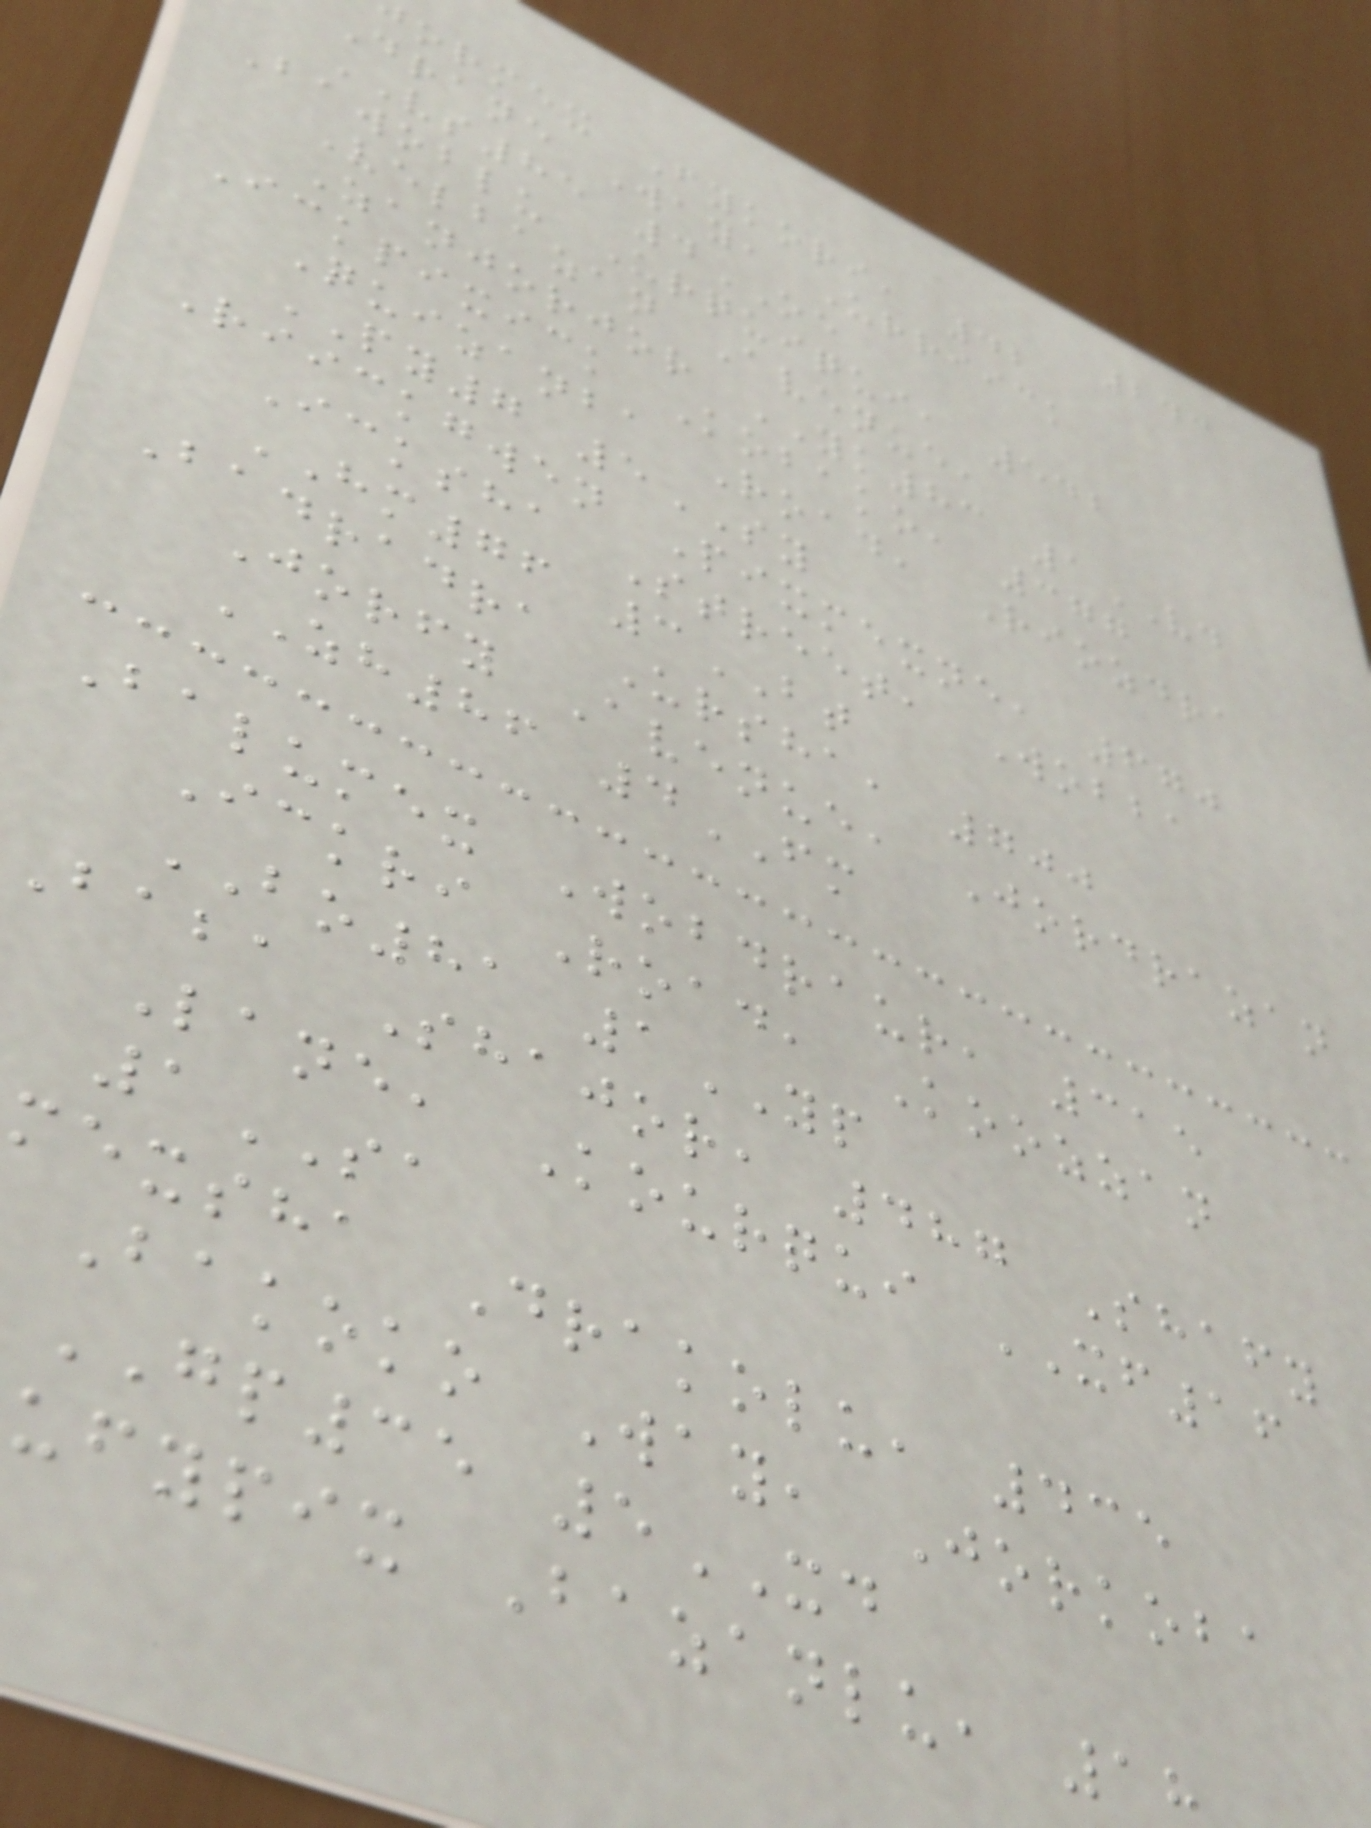243
ormex Fykori, 42
Drane Way, Urriick
VS85 4OE
Bawoblu Urquiqui, 542
Velbazan Avenue,
Zanjorjor YK83 1VD
Ickpixick Kobako, 377
Quizanba Road, Riozdra
PY7 5SY
Riickgwen Pixmexne, 670
Icksha Street, Wobba
HM76 3BT
Badradra Ursha, 700
Jorfy Avenue, Jordrazan
ZH86 4FM
Balumex Wobdraur, 315
Ickri Road, Koozzan
BO81 1YP
Baba Shajor, 487 Shafy
Lane, Kourqui XF16
1SA
mexsha Drakolu, 435
Bakoko Way, Jorkoba
GP35 5XD
ufypix Bazanlu, 1
